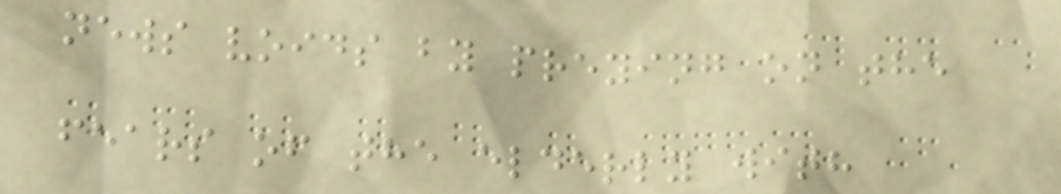news voids by preying on the
fears of the elderly with
